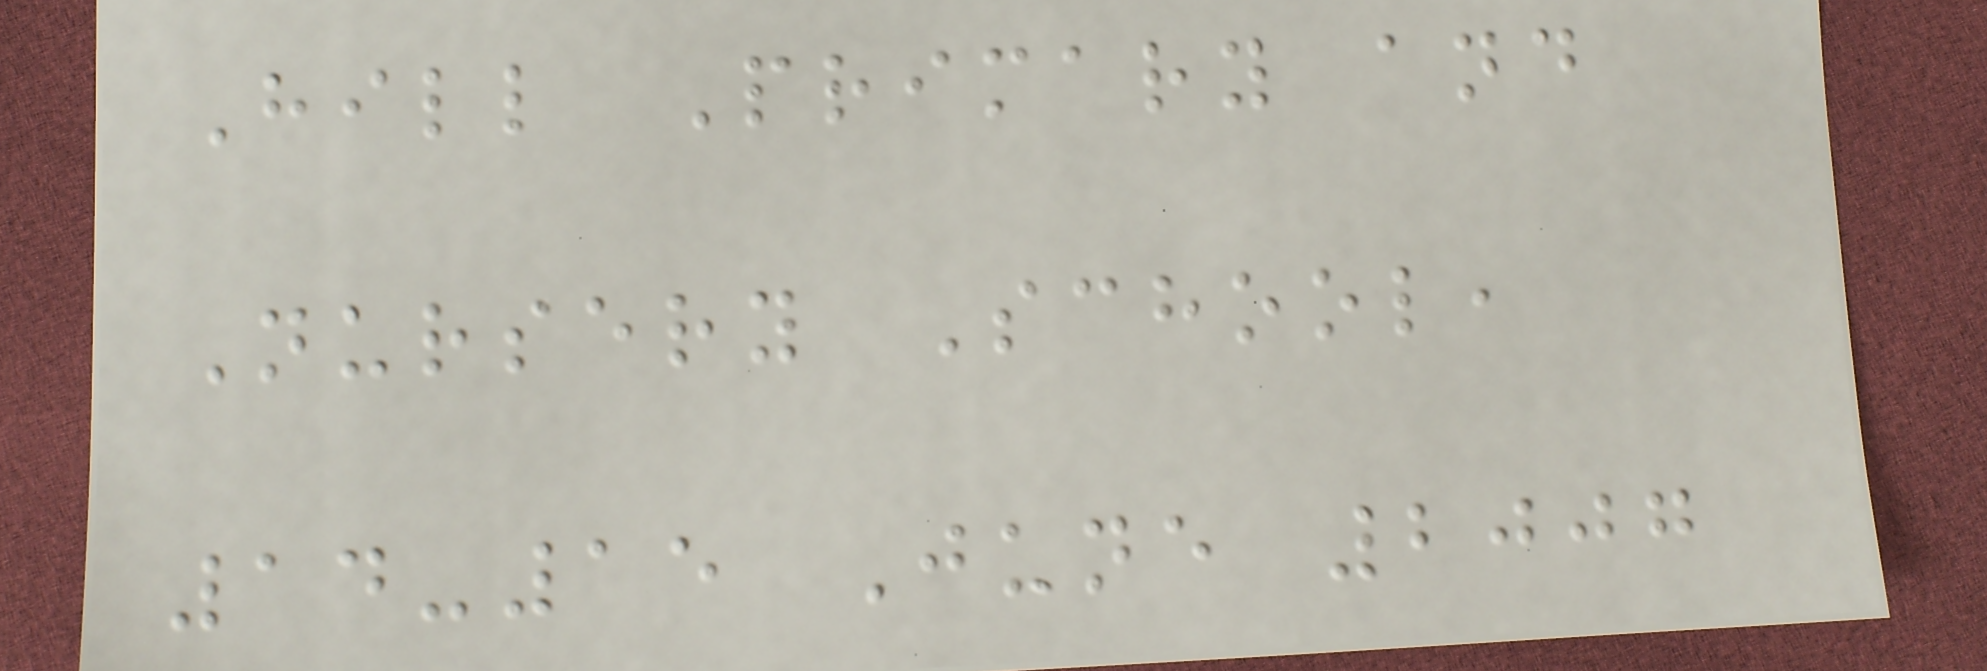Hill Primary and
Nursery School,
14-15 June 2007
